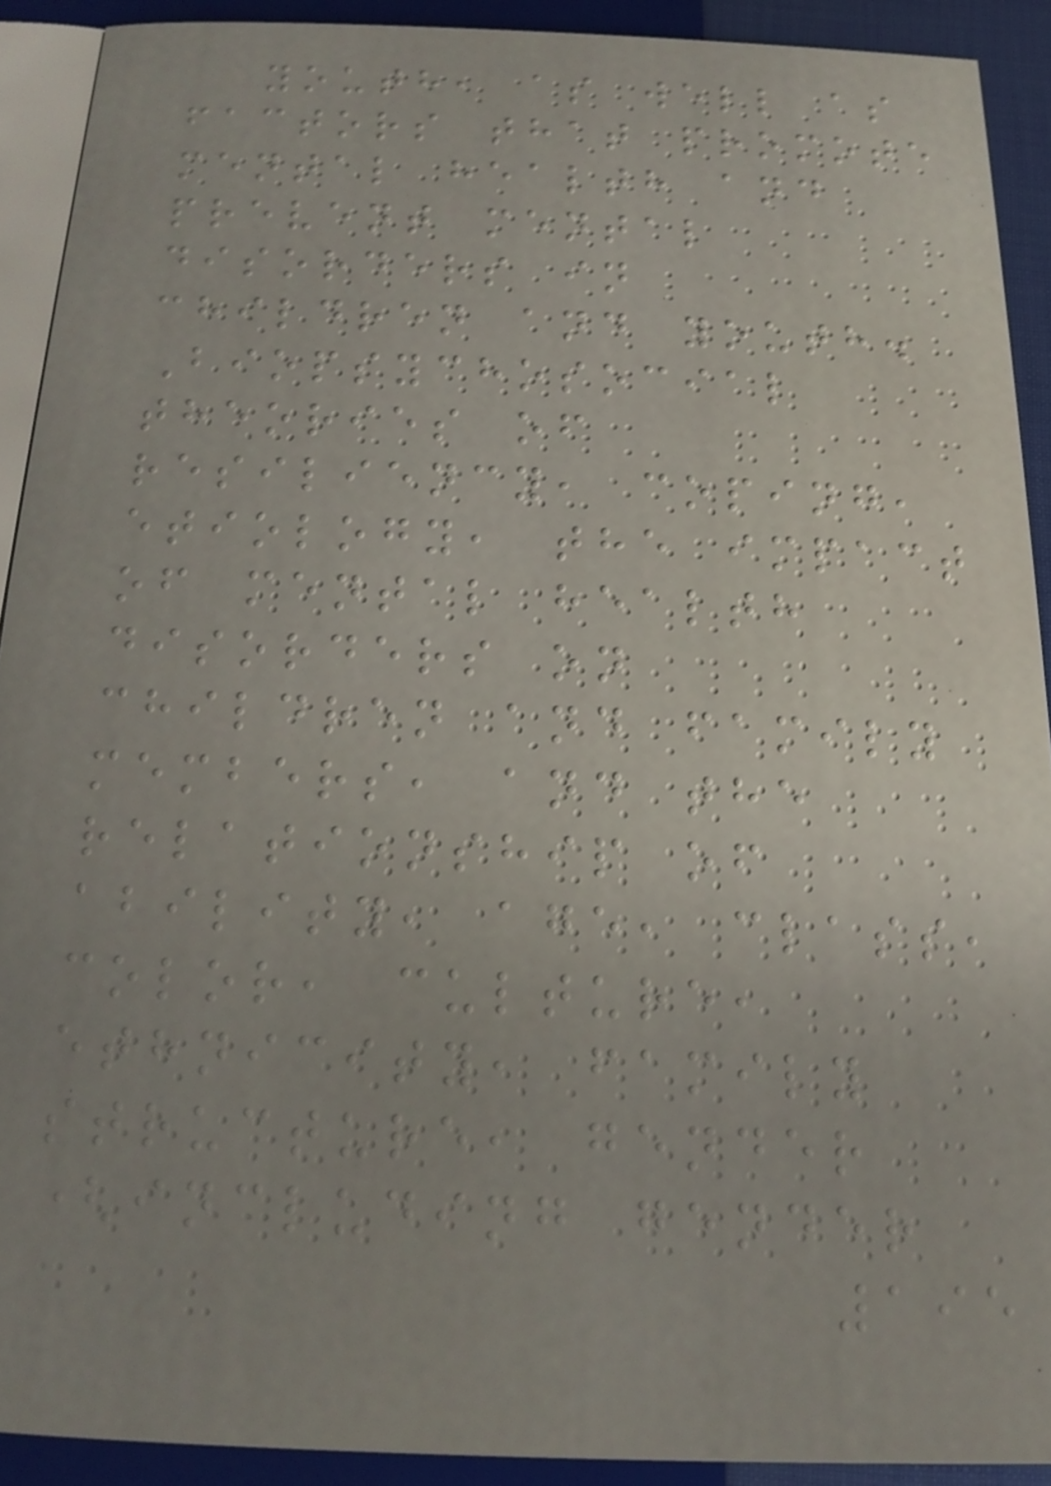youth, as well as
factors that promote
mental health and
prevent mental
disorders in
children and youth.
Biopsychosocial
theories of
resiliency, coping,
etiology, the impact
of mental health
disorders on
children and family
members, and the
relationship of
ability, age, class,
color, culture,
ethnicity, family
structure, gender
(including gender
195
